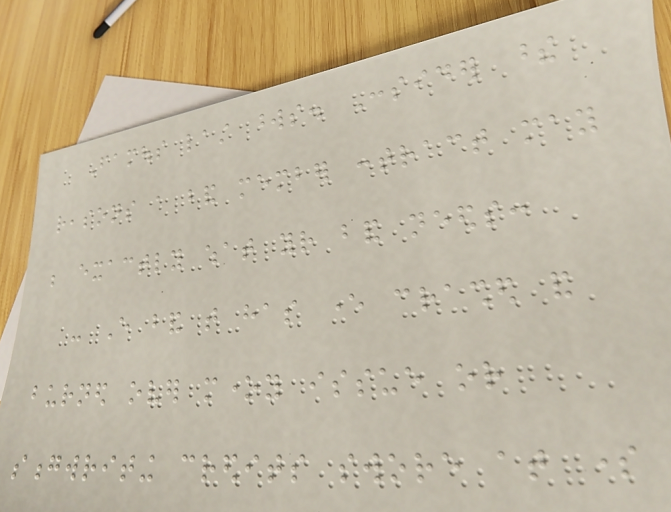Famous last words. Consider these
reasons a band member contract may
be exactly what your band needs:
- Every band that has ever crashed and
burned over money issue or
songwriting credits swore at some
